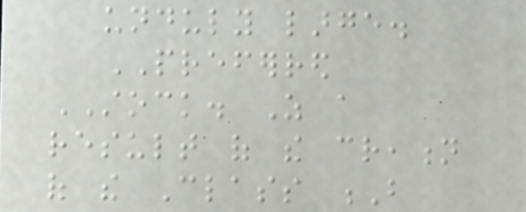unduly large.
PREFERRED
STOCK. As a
result of the creation
of the Class B
